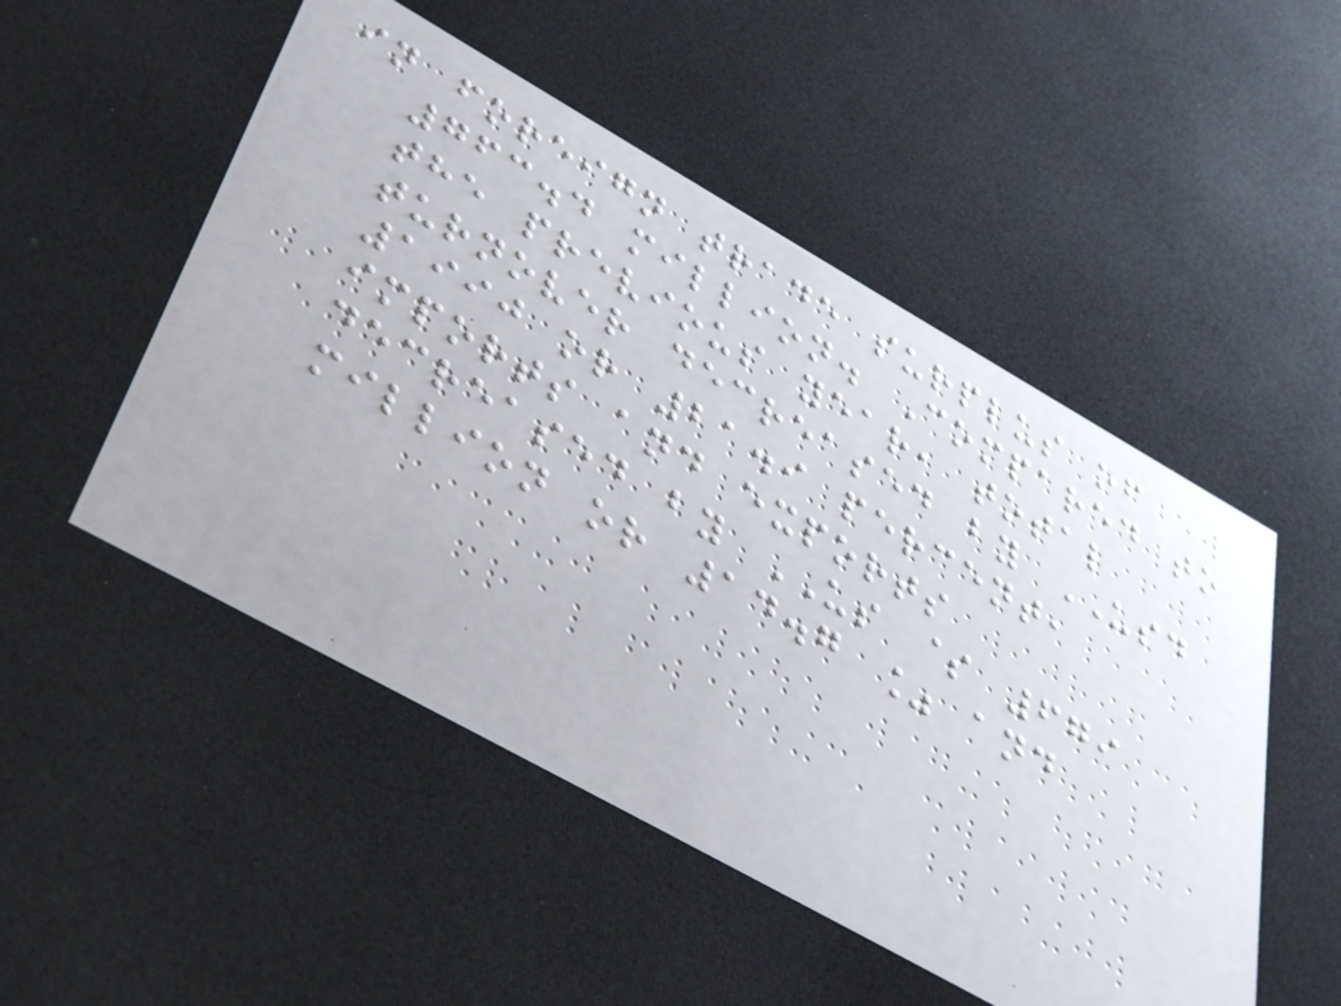in foreign trade surplus of
763.4 million. Compared to
the previous year, total
turnover decreased by USD
1990 or 21.9 percent,
imports and exports
decreased by US $ 679
million or 14.7 % and
